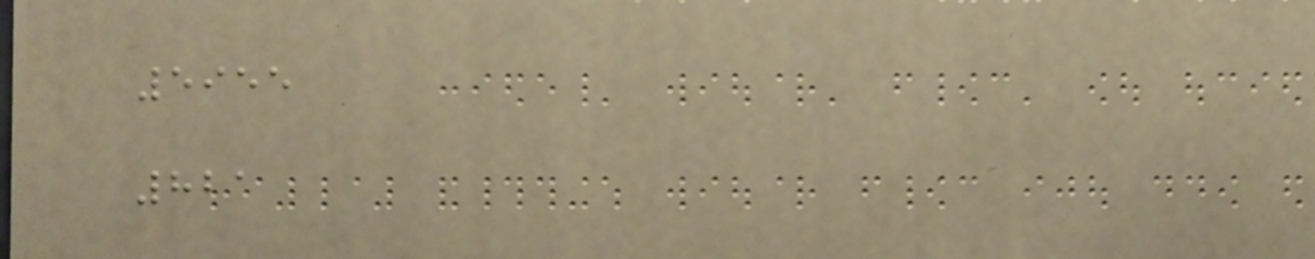5955
821
